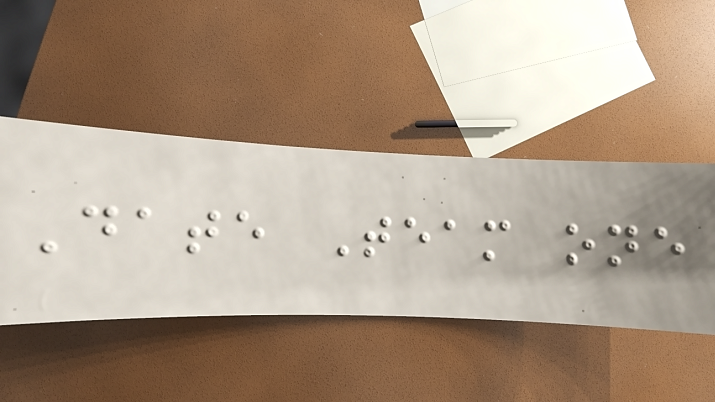Date Team one
